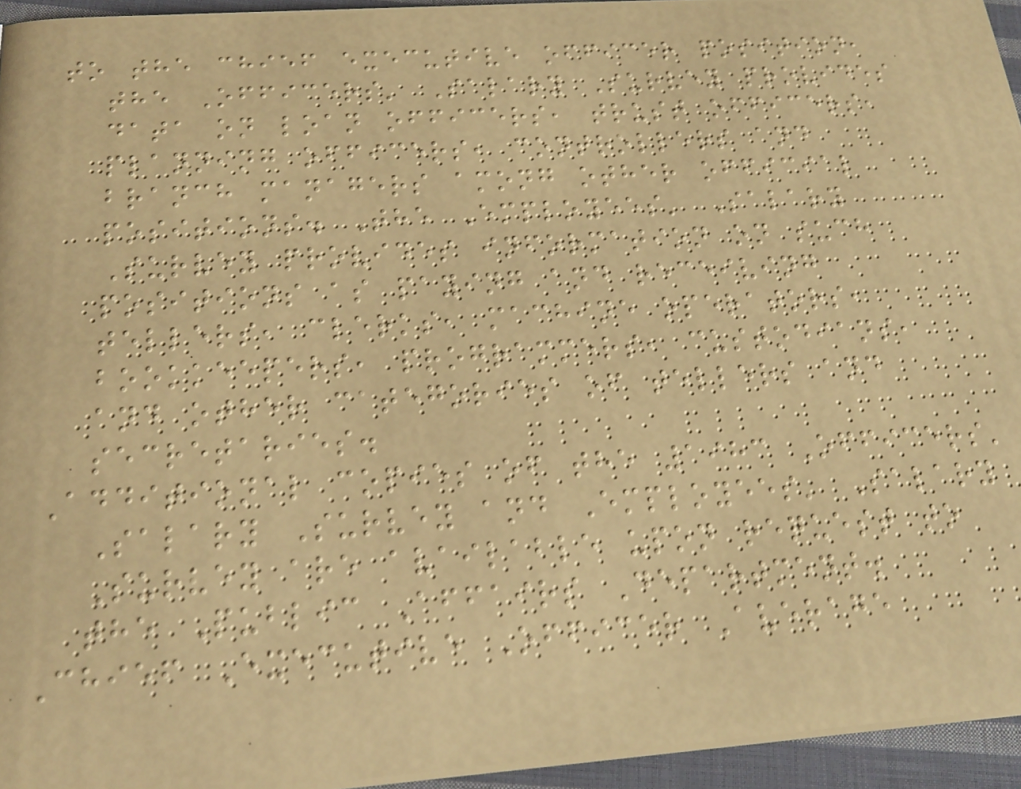to the chief executive officer position,
the Officers' Salary Survey provides
data on loan officers, trust officers,
planning officers, controllers and
branch managers among other official
positions. The Employees' Salary
Survey provides information on such
positions as paying and receiving
tellers, clerks, machine operators,
bookkeepers, programmers, custodians,
and other categories of tellers and
secretaries.
Additional copies of the 1983 Officers'
Salary Survey and Employees' Salary
Survey are available upon request to
the Public Affairs Department.
Chief Executive Officer Average
